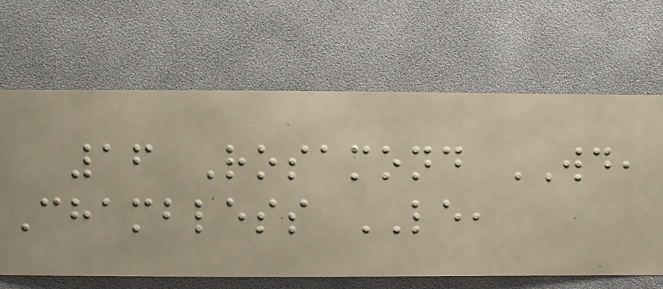16 Rosamond WD,
Chambless LE,
